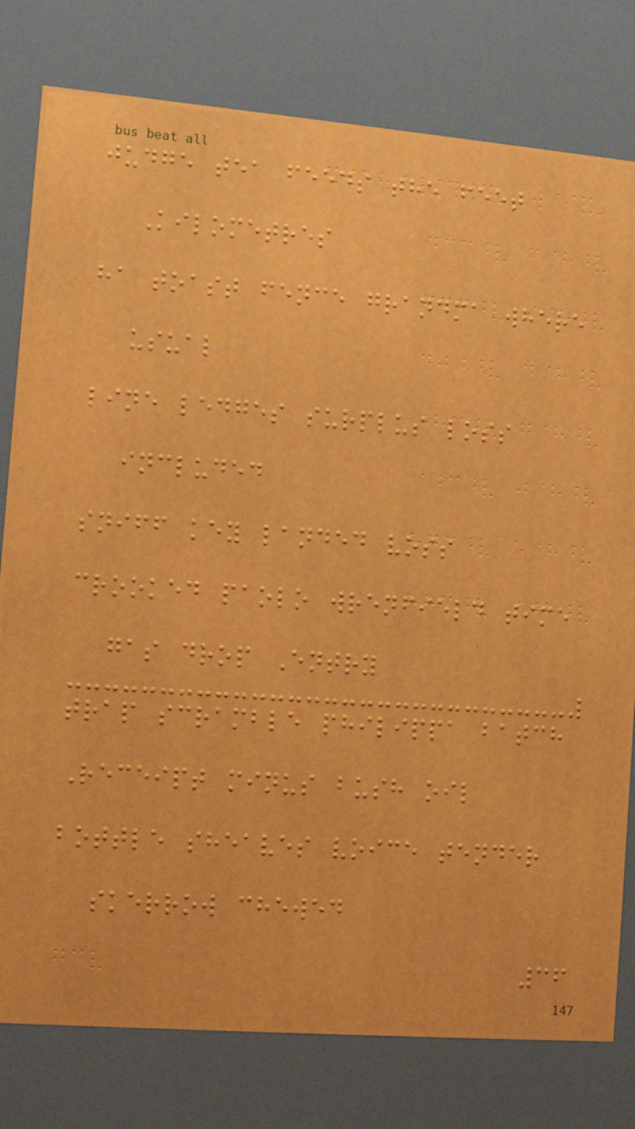judge tea feeds the feet
Kilometres
ha toast fence grandma where
usual
line ledges surplus loss
included
sniff key landed voss
crooked paolo wrenfield time
gas drop Entry
trap scramble philippa batch
Receipt minus bush oil
bottle sheaves voice tender
skerrow chewed
36
